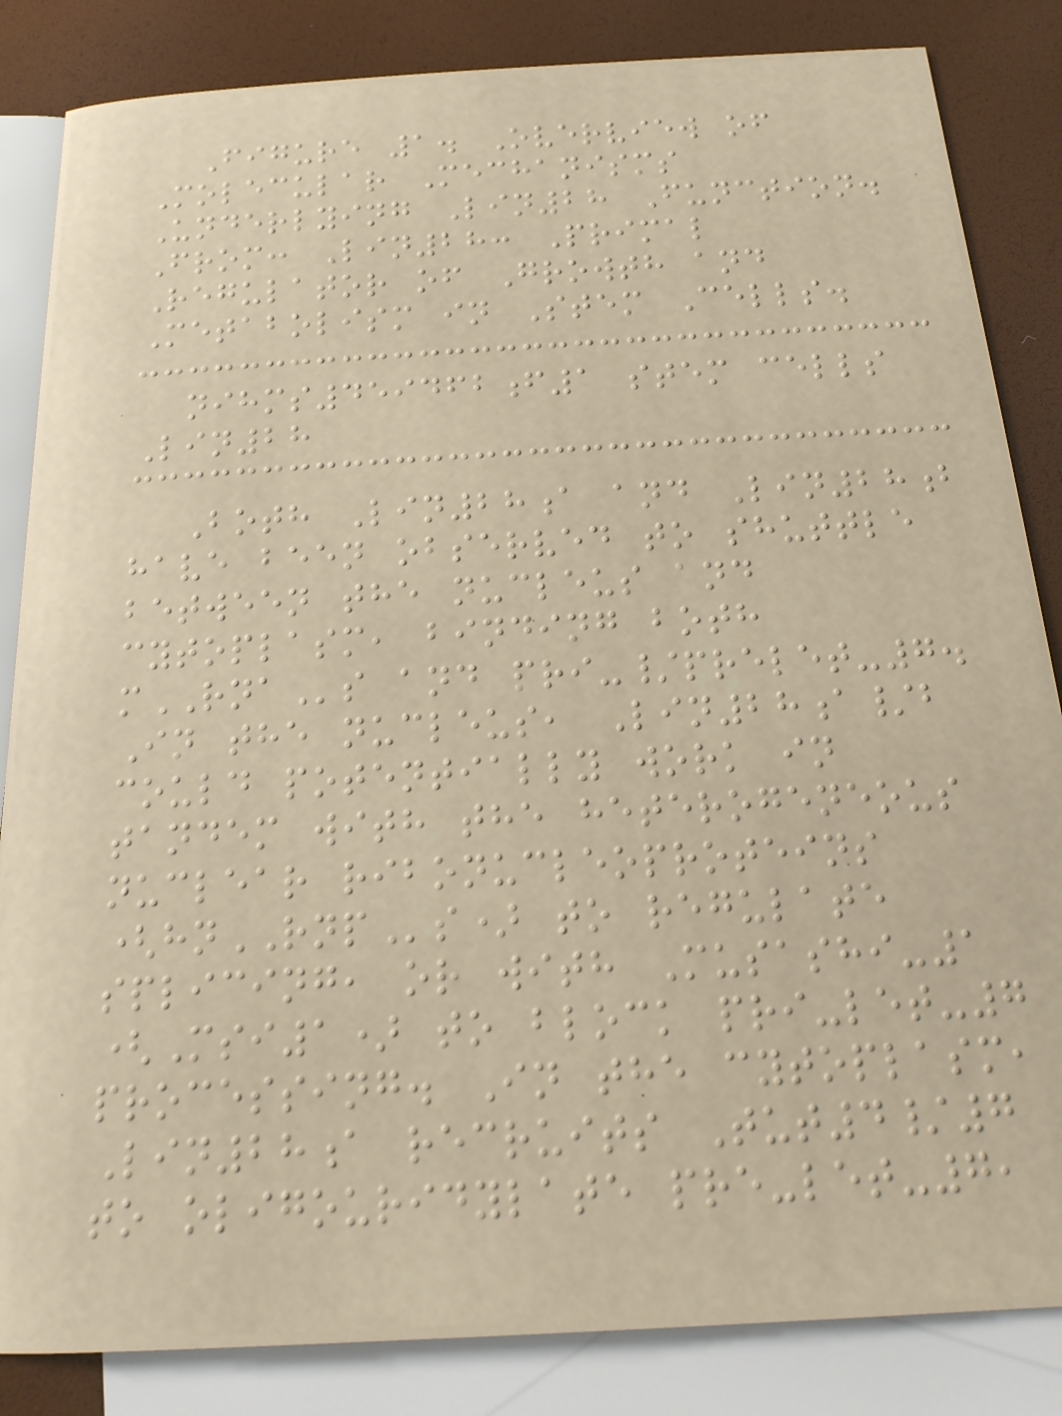Figure 1. Overview of
Molecular Mechanisms
Underlying Lin28 Function.
From: Lin28: Primal
Regulator of Growth and
Metabolism in Stem Cells.
nihms459462f1 stem cells
Lin28
Both Lin28a and Lin28b
have been observed to shuttle
between the nucleus and
cytoplasm, binding both
mRNAs and pri-/prelet-7.
In the nucleus, Lin28a/b
could potentially work in
tandem with the heterogeneous
nuclear ribonucleoproteins
(hnRNPs) to regulate
splicing, or with Musashi-1
(Msi1) to block pri-let-7
processing. In the cytoplasm,
Lin28a recruits Tut4/7
to oligouridylate pre-let-7,
